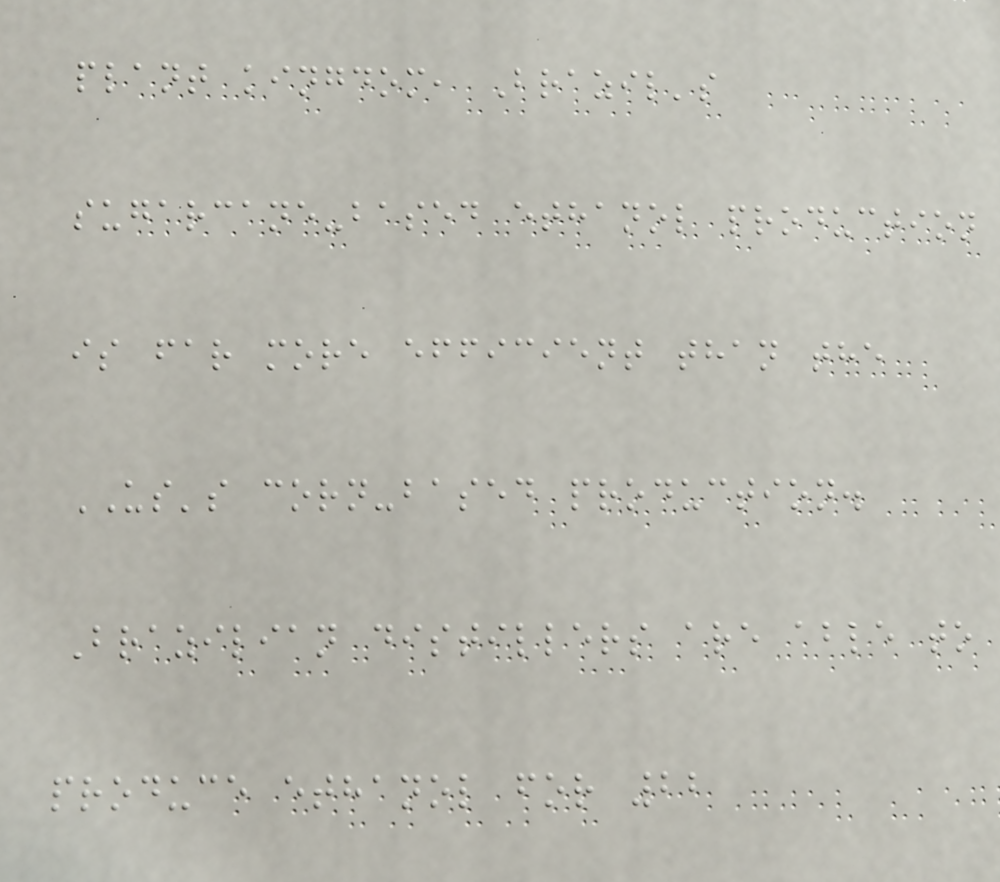plant kingdom, Brazil's
sugarcane-based ethanol production
is far more efficient than the
US's corn-based production.
Brazilian distillers are able to
produce ethanol for 22
